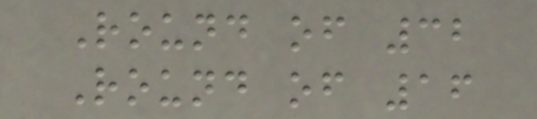Round of 32
Round of 16
